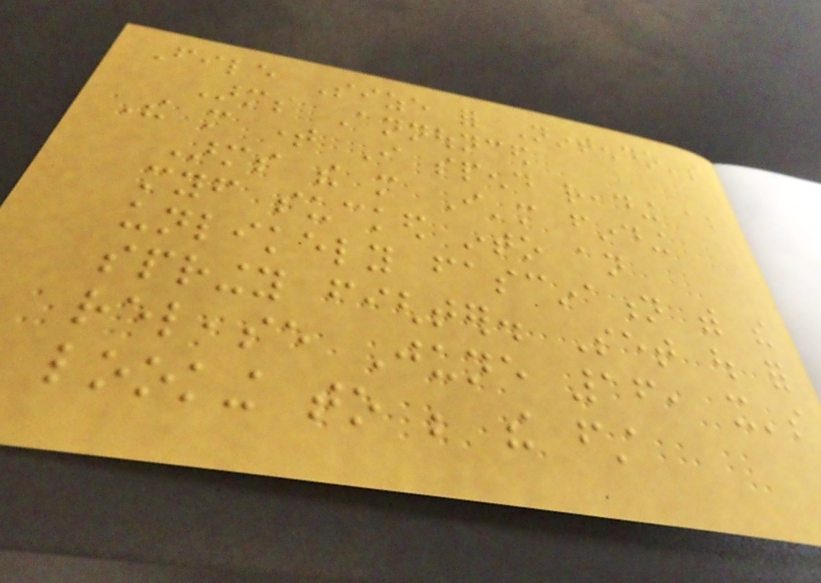File Size for Nintendo's
Arms Announced
The more time I spend reading about
Arms the more I'm finding
myself sucked into an
unlikely fascination with the
springy fighter. Set out for
release June 16, it's
looking to be the first
